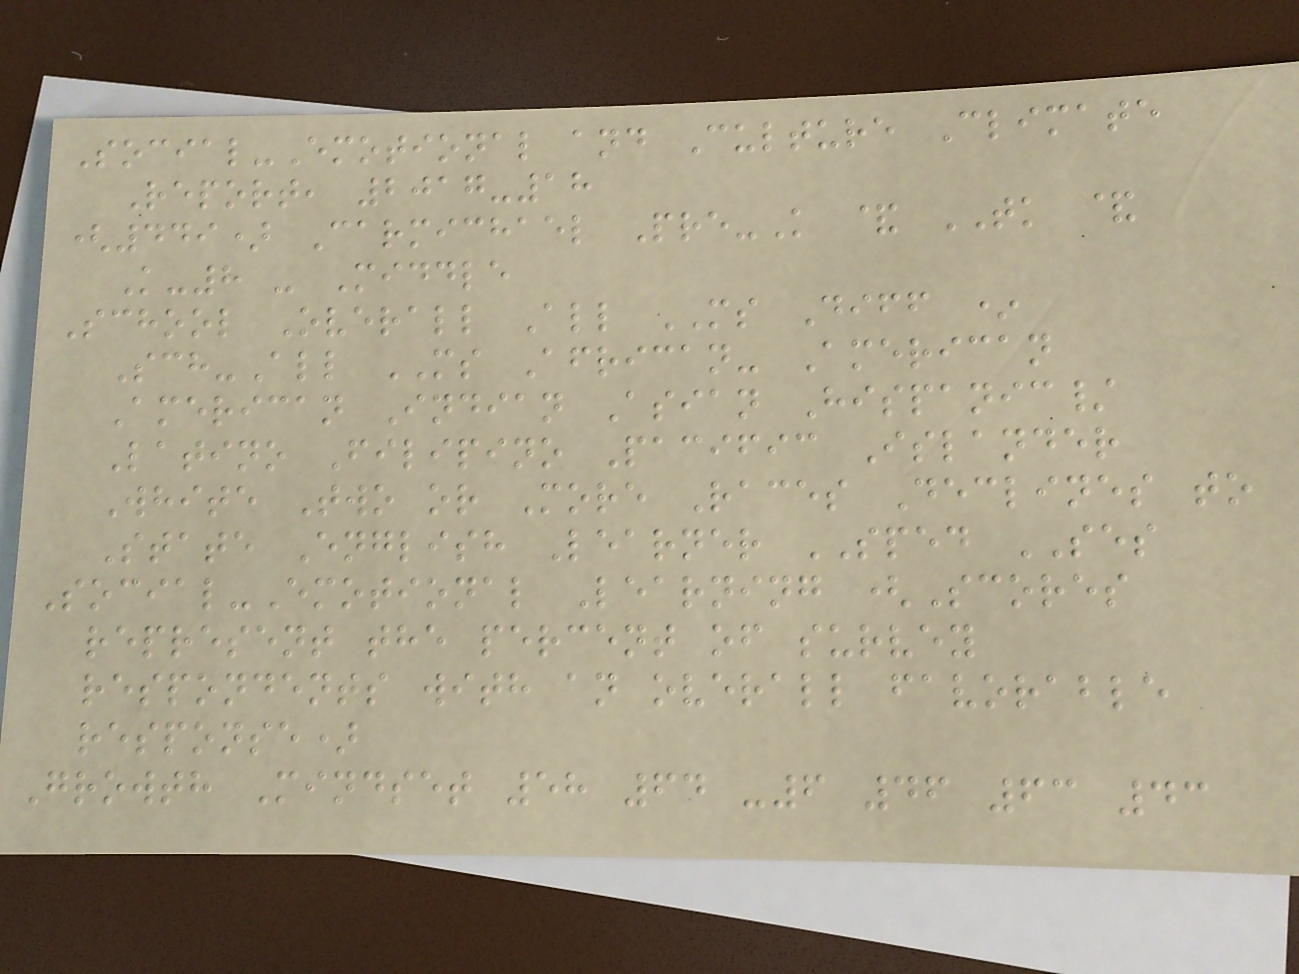Social-Emotional and Culture Climate
Report, 2017-18
(449) Carmichael Pre-K & TK &
K-8 - Middle
School Overall All MS Diff *
Sch-All MS African- American
American Indian Asian Hispanic/
Latino Filipino Pacific Islander
White Two or More Races Declines to
State English Learner SPED SES
Social-Emotional Learning (Scores
represent the percent of survey
respondents with an overall favorable
response)
Growth Mindset 58 64 -6 46 63 43
